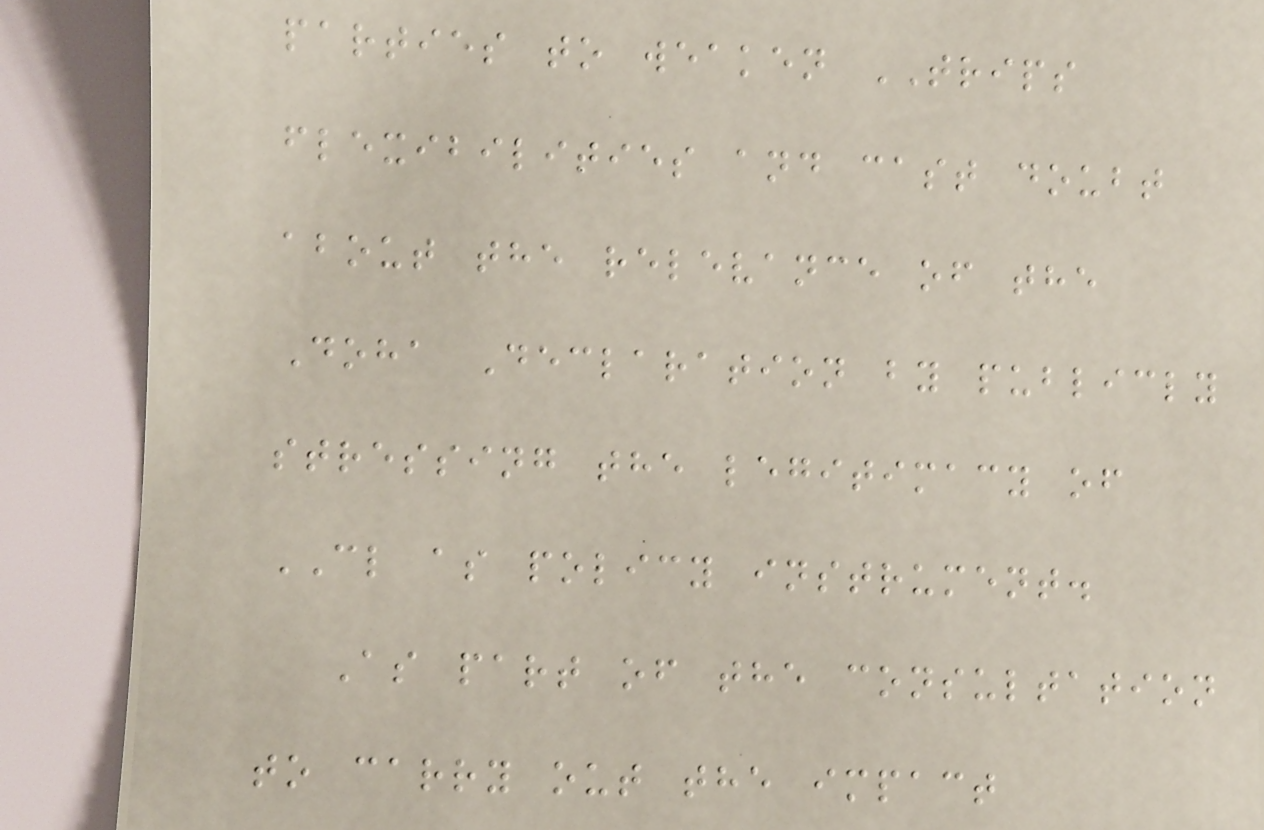parties to weaken TRIPS
flexibilities and cast doubt
about the relevance of the
Doha Declaration by publicly
stressing the legitimacy of
CL as policy instrument.
As part of the consultation
to carry out the impact
